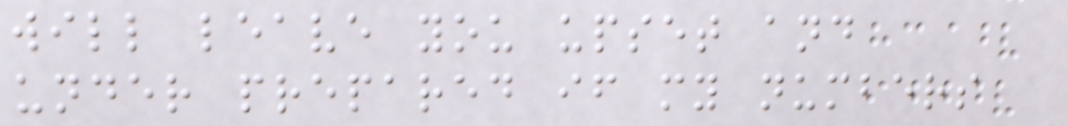will leave you upset and
under prepared if my numbers
